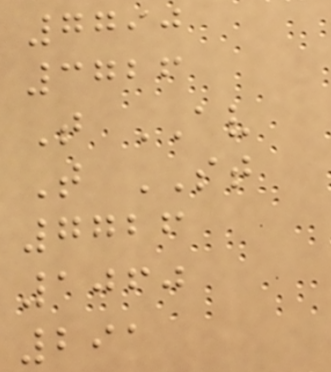7790
3726
T AV
T ST
7726
1060
291
